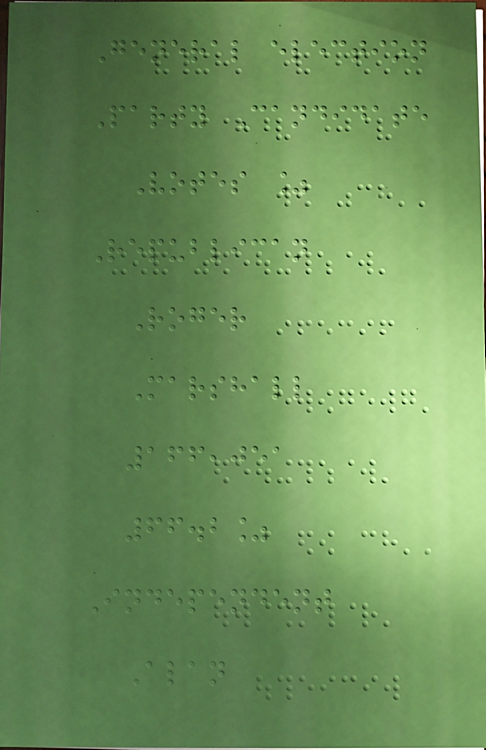General election
Party Candidate
Votes %
Republican
Roger
Marshall
166,051
66.2%
Independent
Alan
